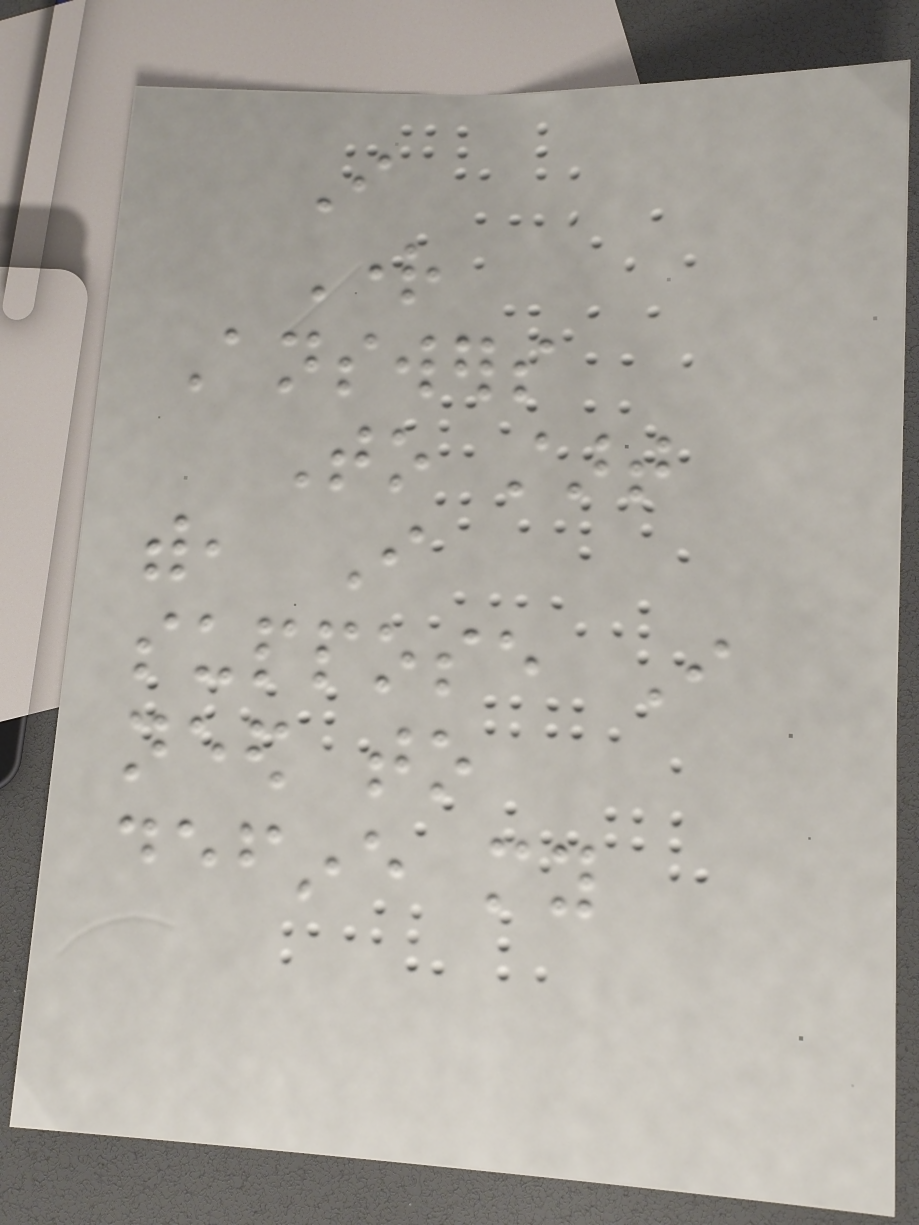I
Right
Answers
To start
with, I
suppose I
need to
define my
